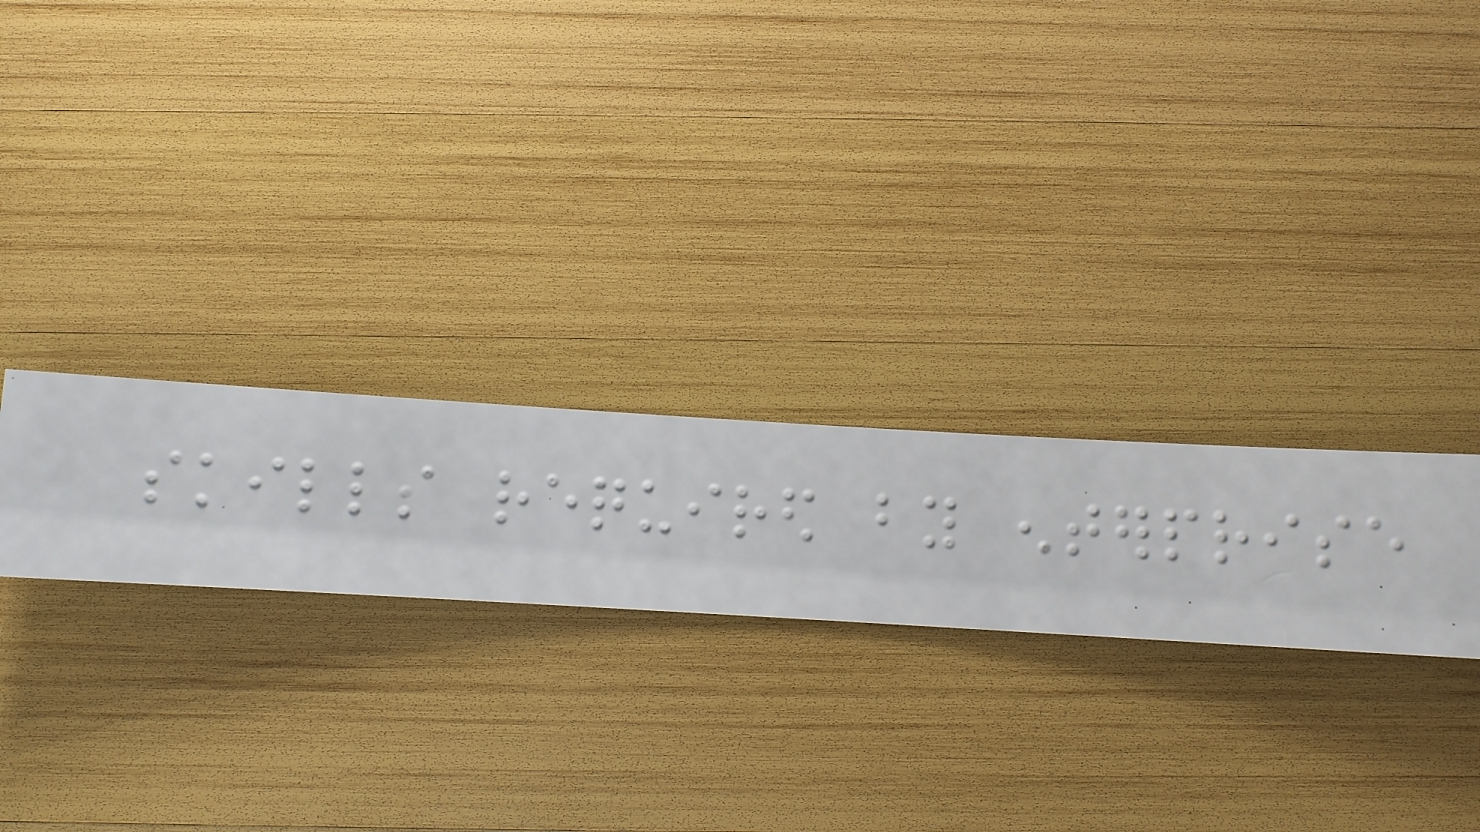skills required by enterprise
